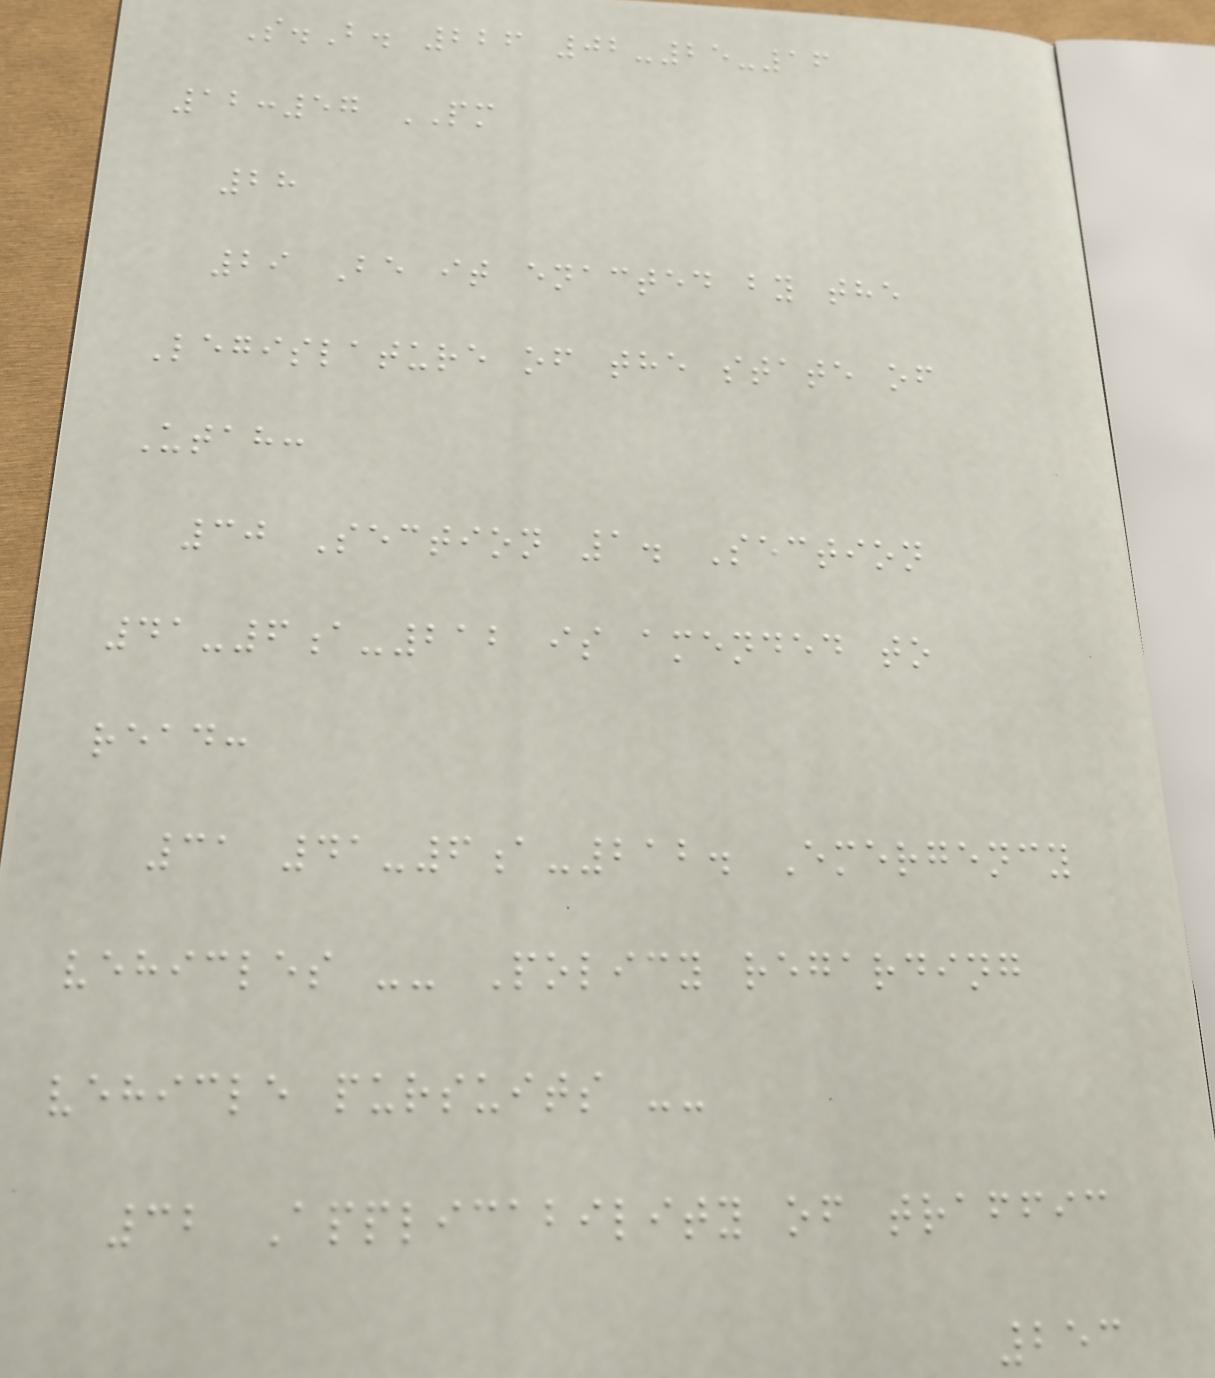S.B. 226 02-25-16
12:57 PM
28
29 Be it enacted by the
Legislature of the state of
Utah:
30 Section 1. Section
41-6a-212 is amended to
read:
31 41-6a-212. Emergency
vehicles -- Policy regarding
vehicle pursuits --
32 Applicability of traffic
253
